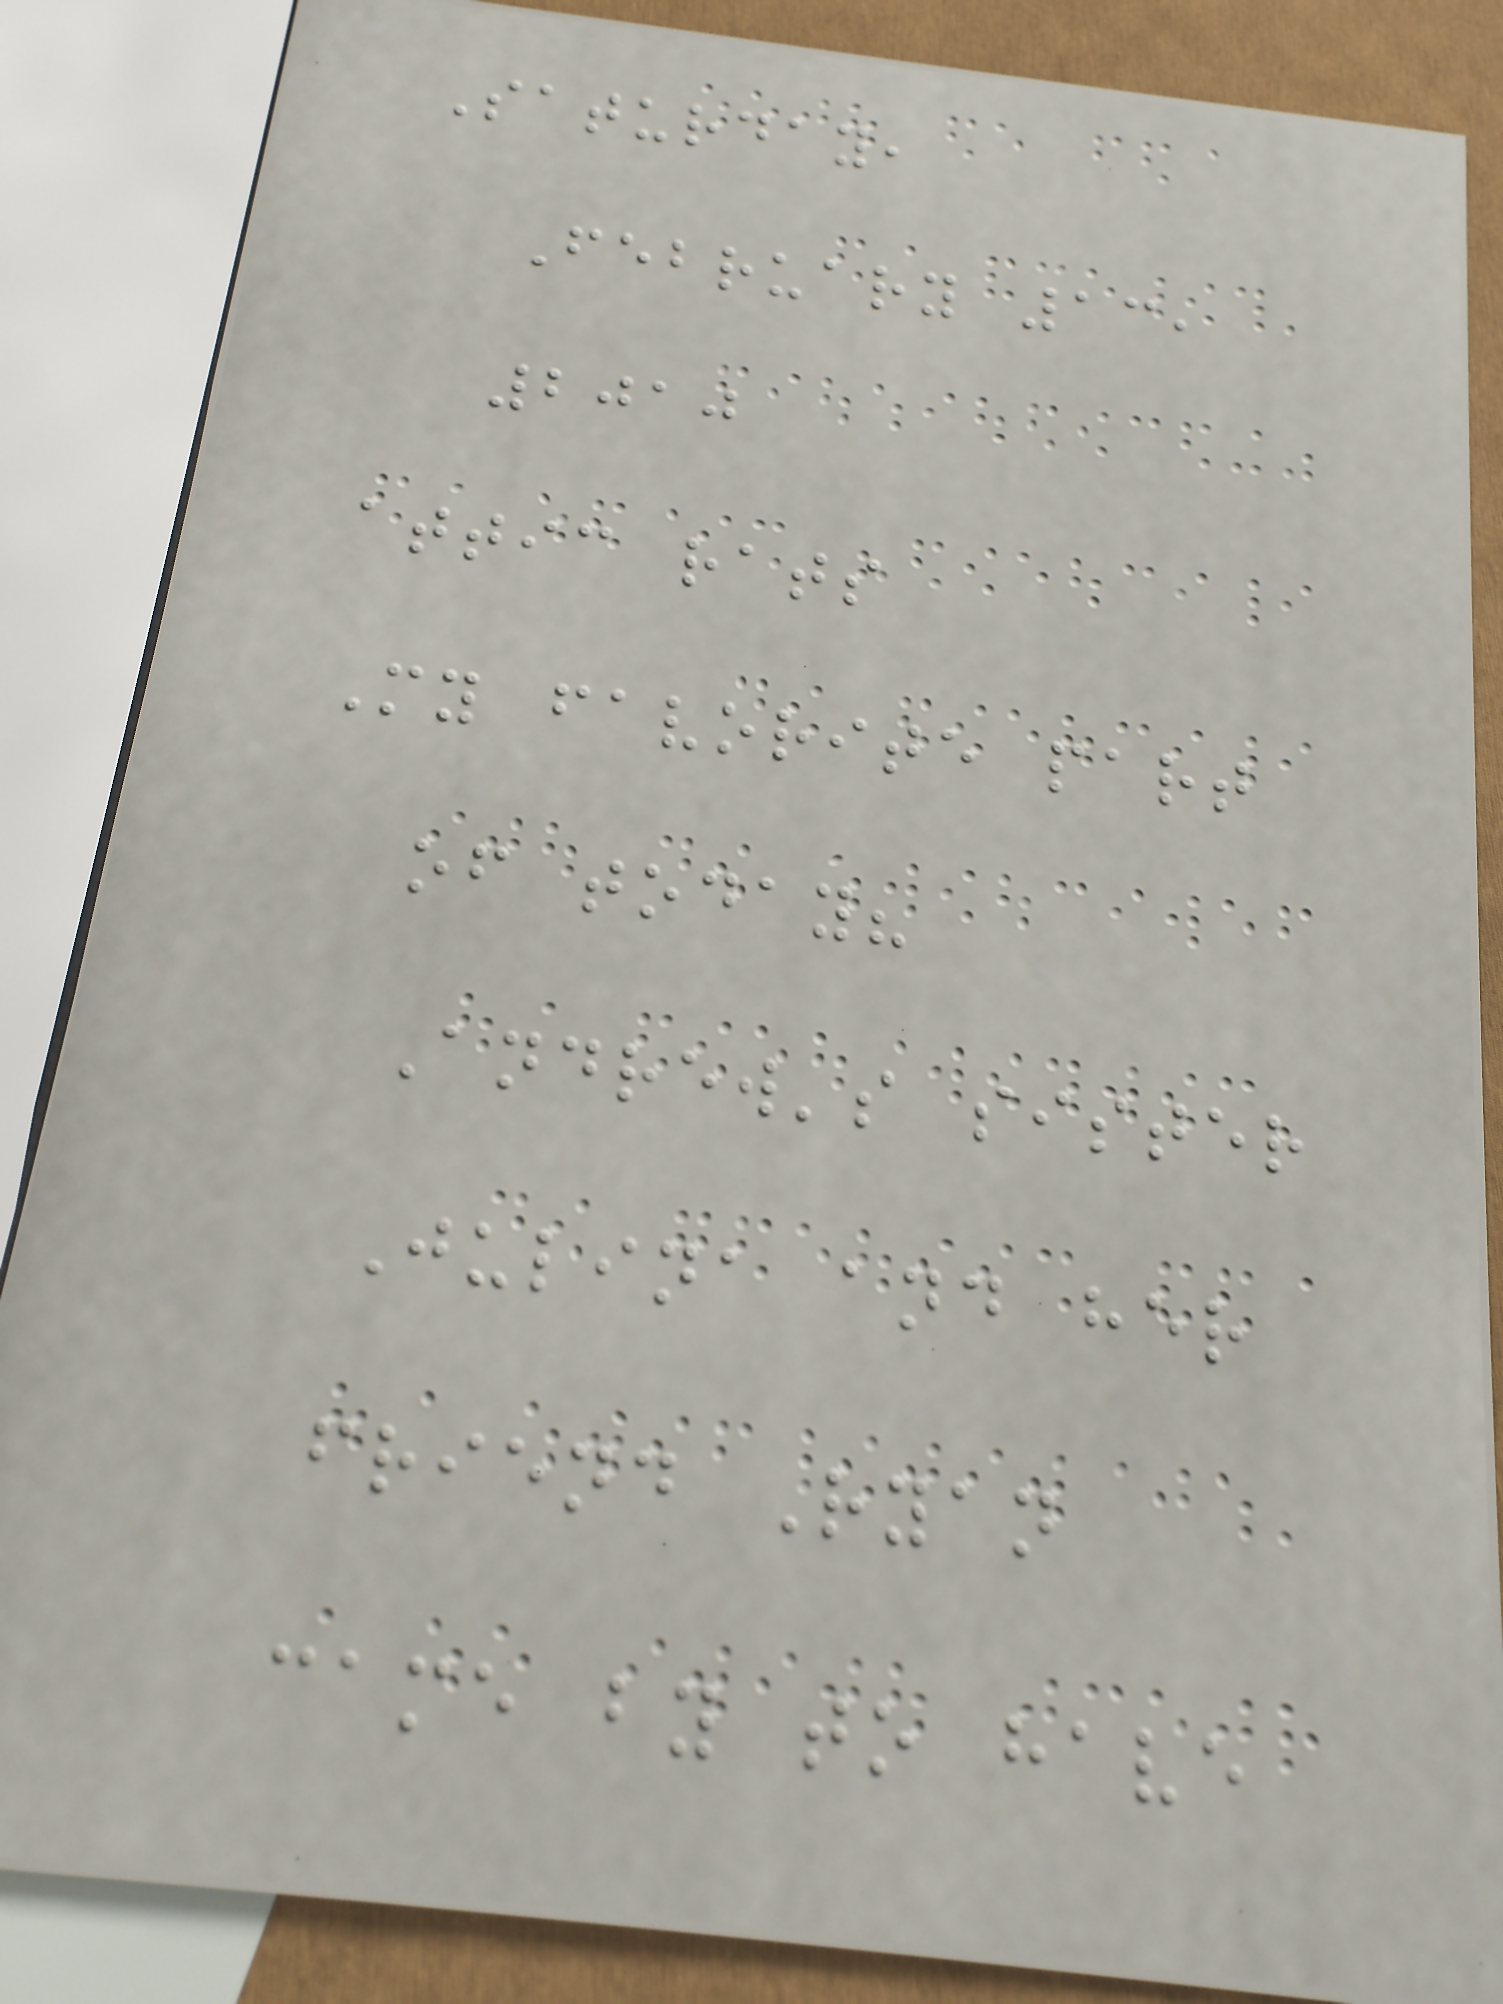Saturday,
February 13,
2010
attic rats
My favorite part
of today?
Andrew's sister
Julina and her
friend Ryan
came by to have
